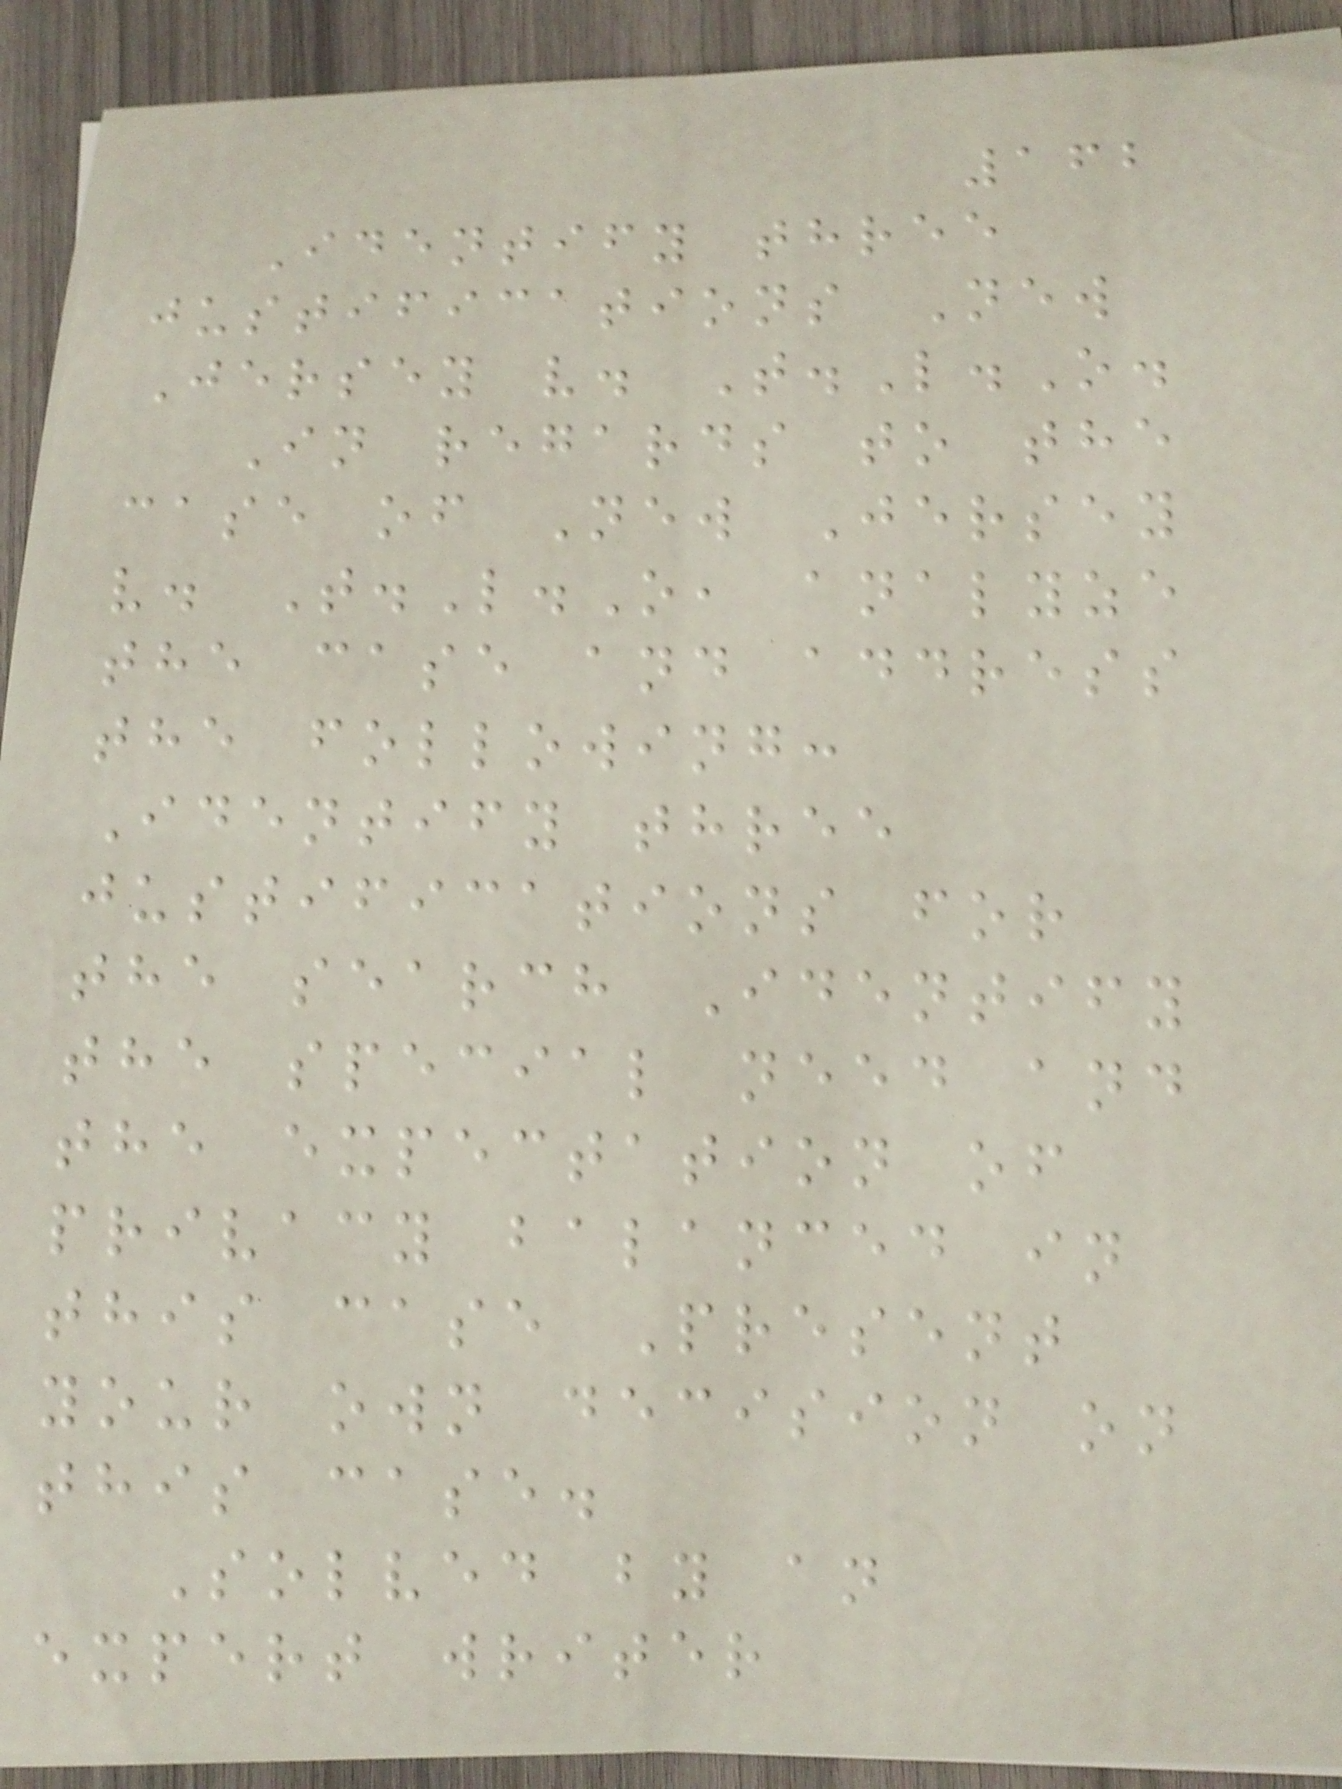162
Identify three
justifications New
Jersey v. T.L.O.
In regards to the
case of New Jersey
v. T.L.O, analyze
the case and address
the following:
Identify three
justifications for
the search Identify
the special need and
the expectation of
privacy balanced in
this case Present
your own decision on
this case.
Solved by an
expert writer
